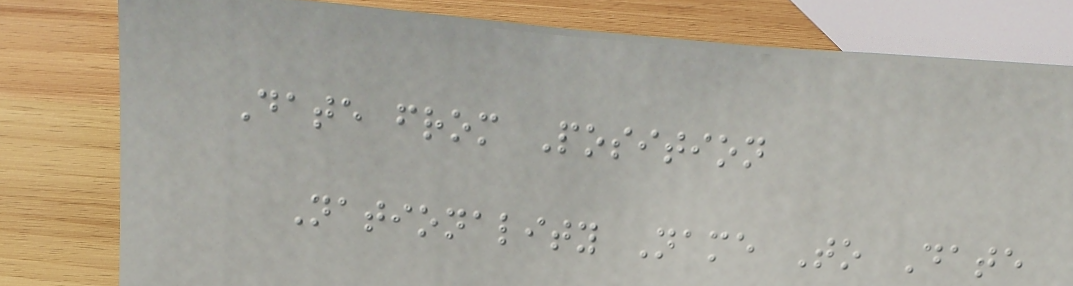Date from Position
Nationality Name To Date
